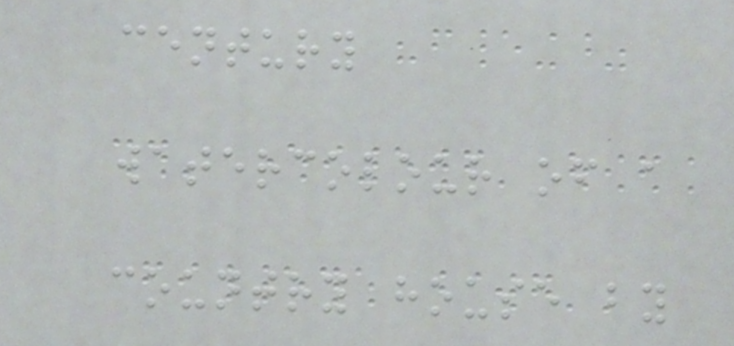century
watercolour of a
country house by
